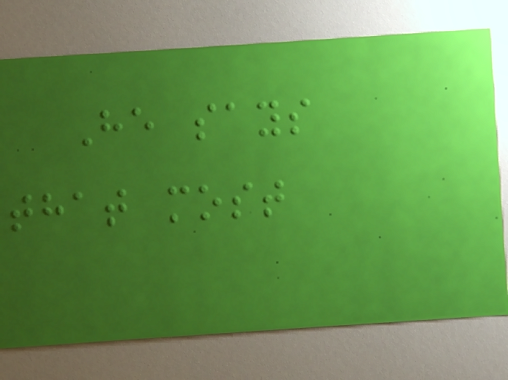He says
that most
